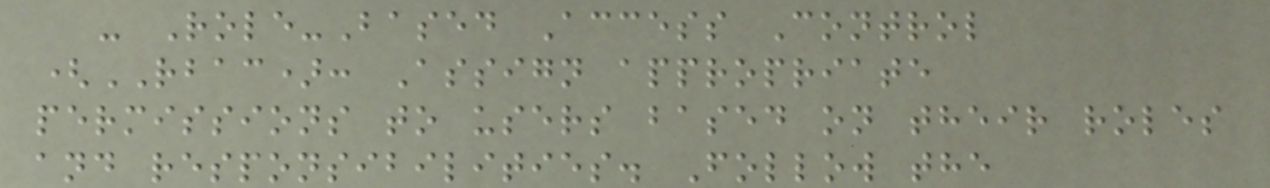- Role-Based Access Control
(RBAC): Assign appropriate
permissions to users based on their roles
and responsibilities. Follow the
